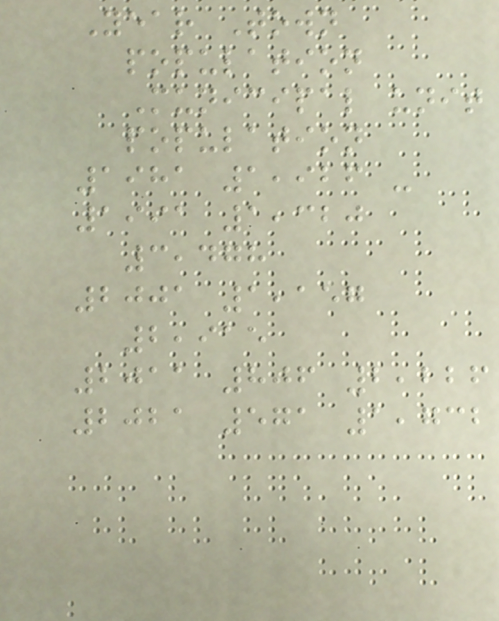Year Town
population
Municipal unit
population
1981 1,926 -
1991 1,320
3,478
2001 1,157
2,915
2011 806 2,226
2021 571 1,732
